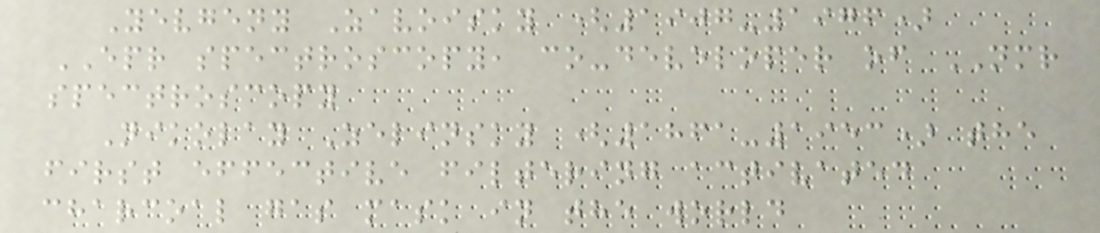Yevgeny Zavoisky (1907-1976)
EPR spectroscopy, co-developer of NMR
spectroscopy
Nikolay Zelinsky (1861-1953) the
first effective filtering activated
charcoal gas mask in the world
